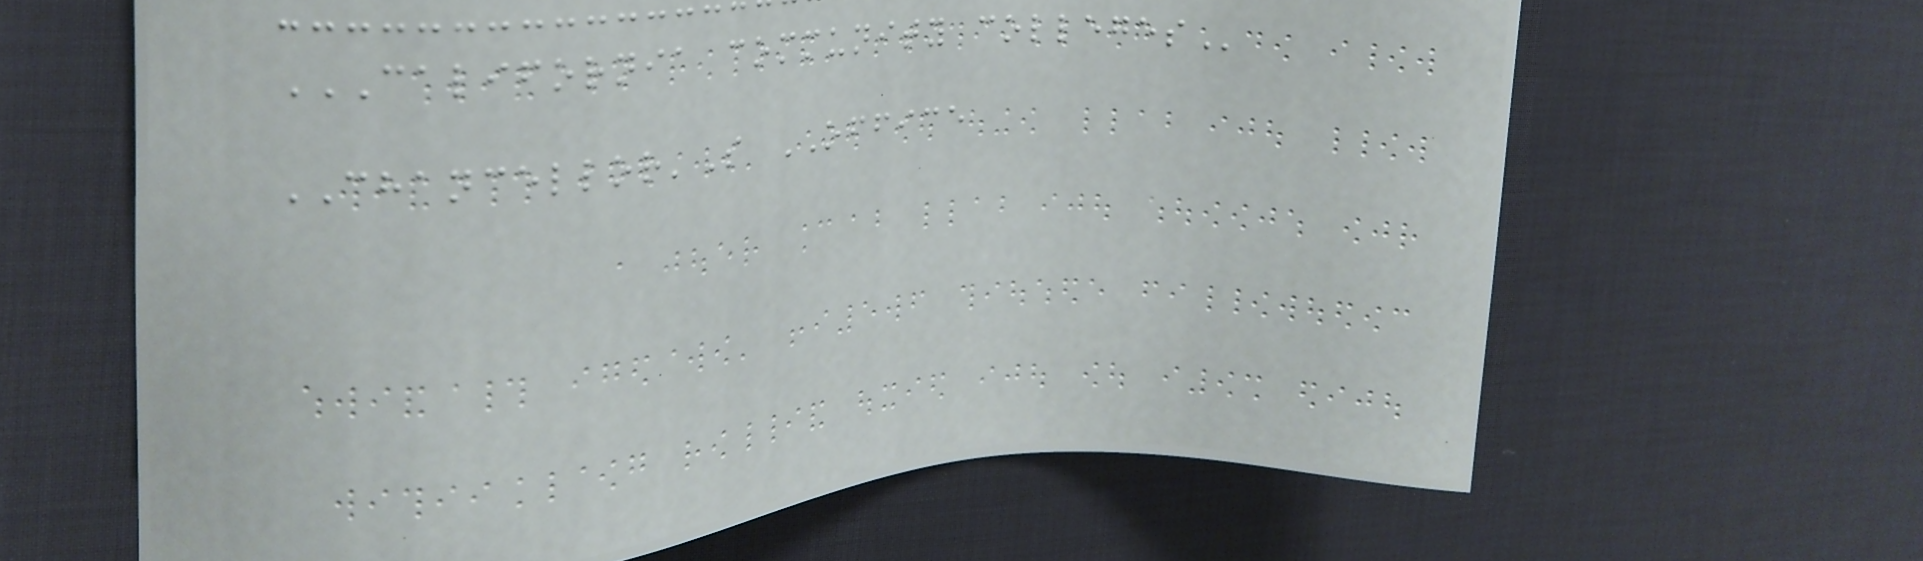CALIFORNIA COMMUNITY COLLEGES
CHANCELLOR'S OFFICE
